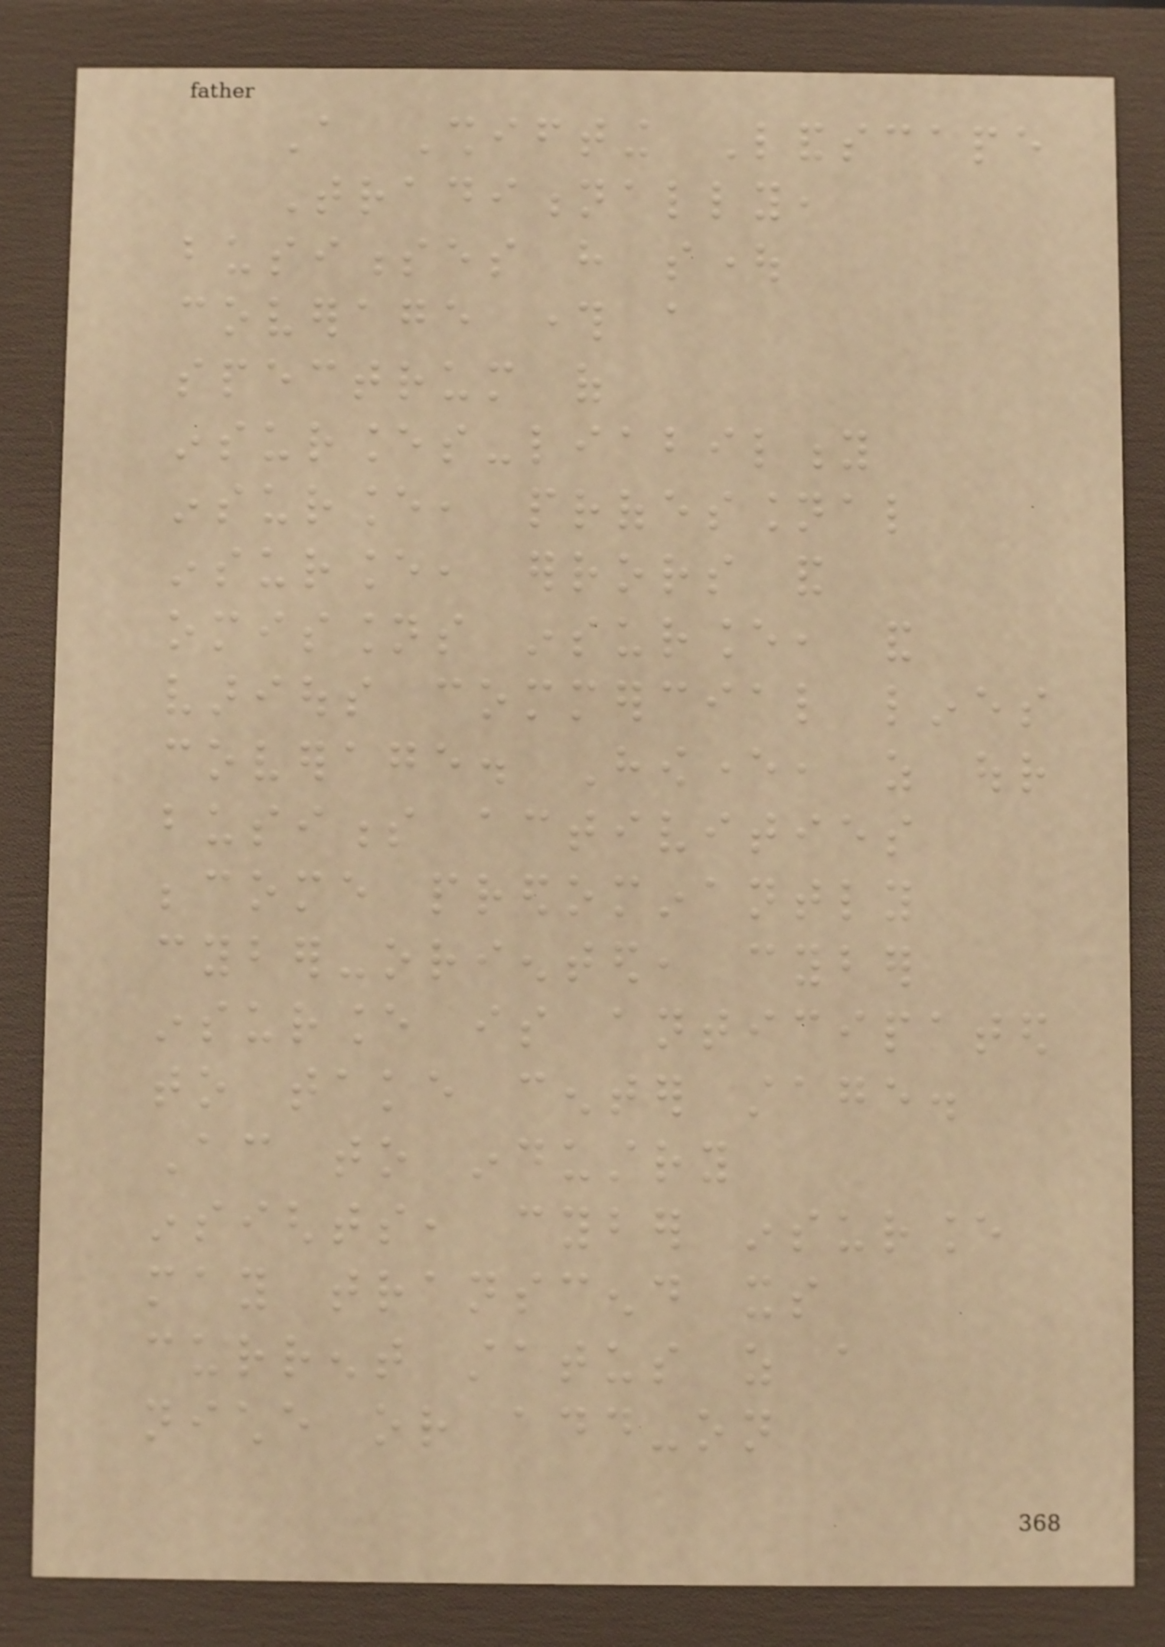A Shifting Landscape
Traditionally,
businesses have sought
coverage through a
spectrum of
insurances-liability
insurance, professional
insurance, errors and
omissions insurance, and
various commercial lines
coverage. However, as our
business activities
become predominantly
cyber-oriented, cyber
insurance is anticipated
to take center stage.
According to industry
insights, cyber insurance
may transcend its
current status as a
niche or add-on
